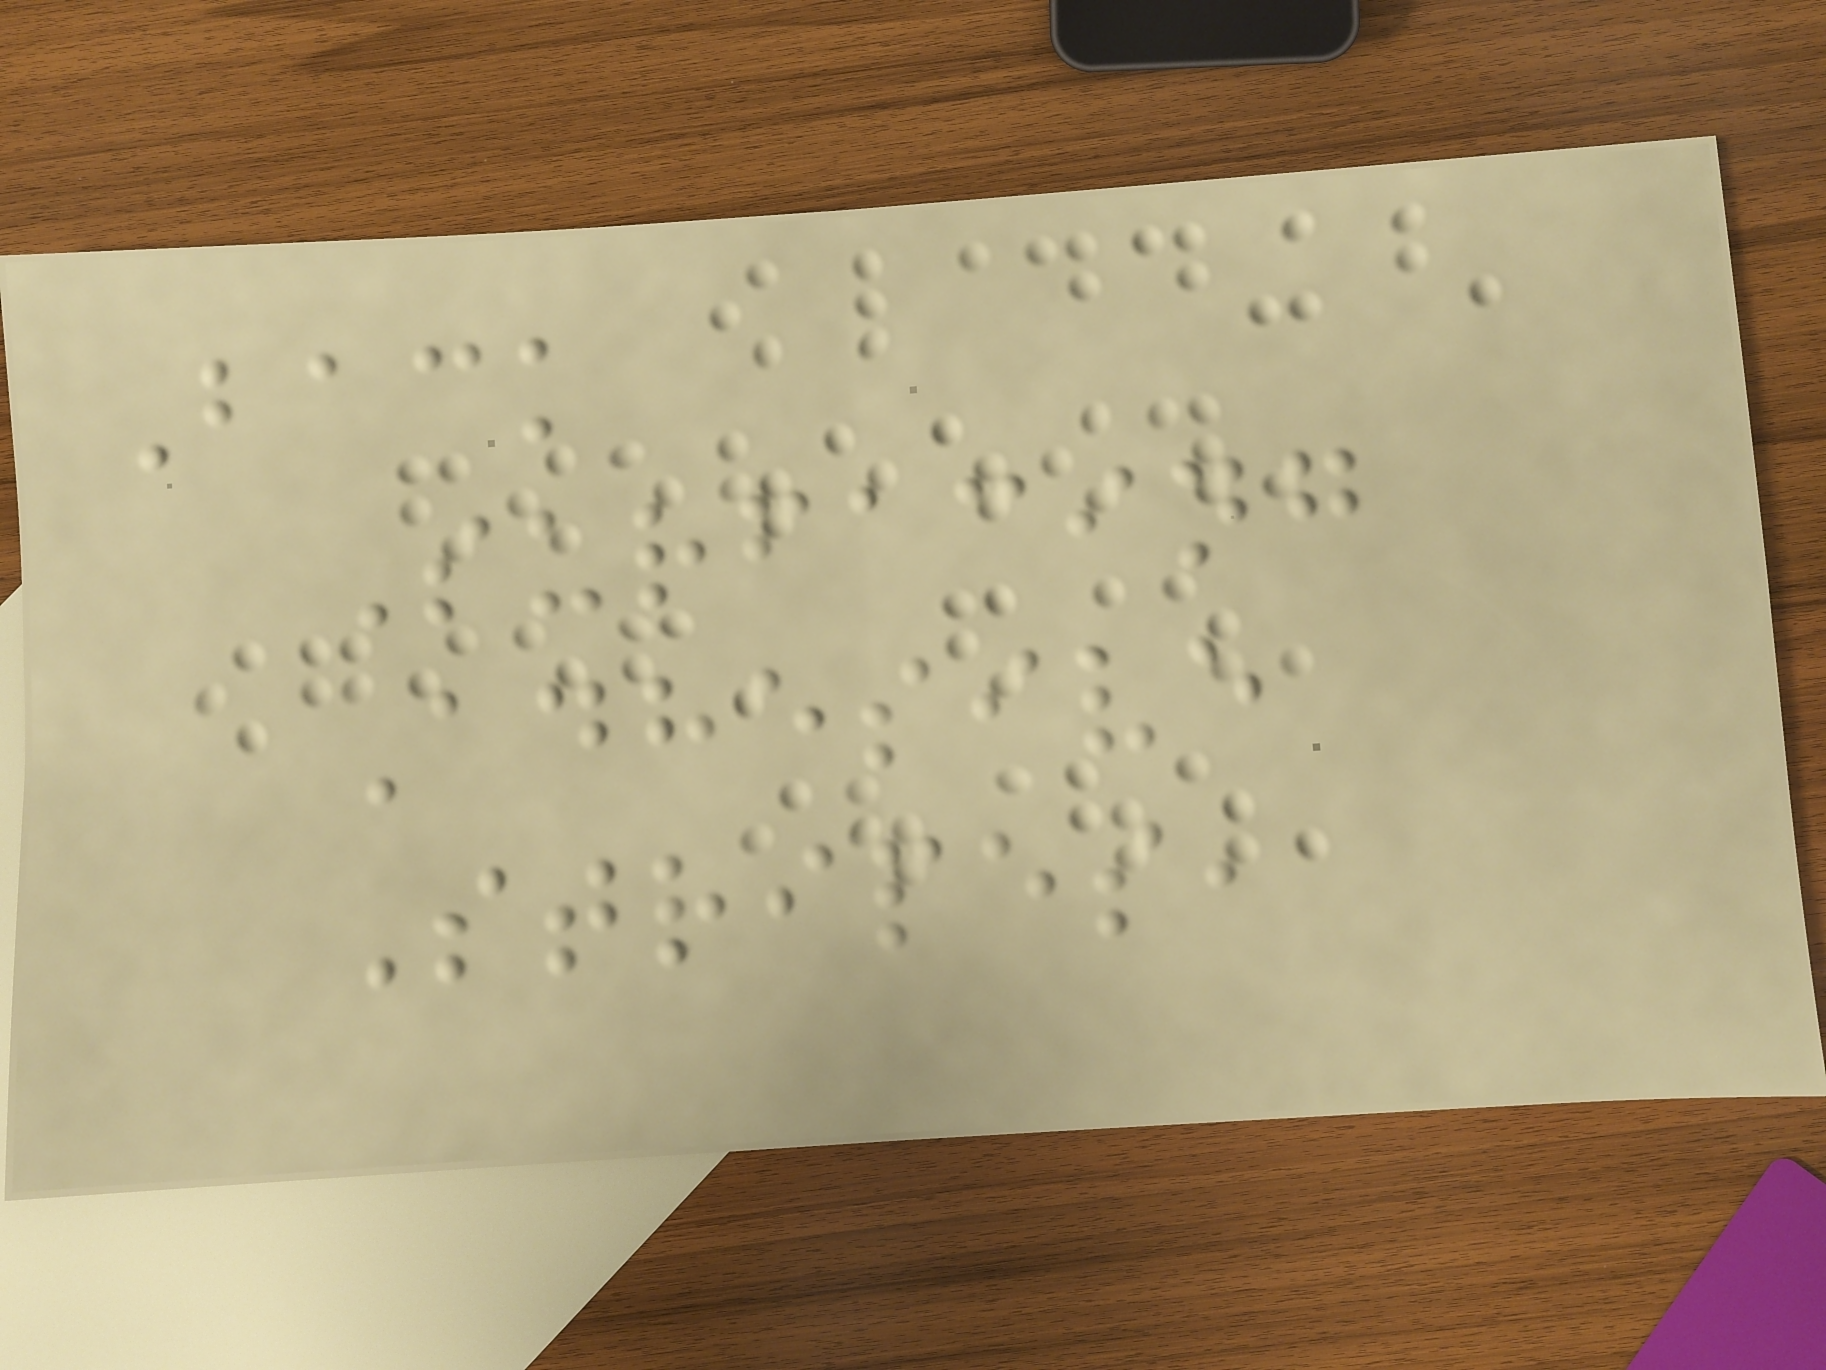Back
Surfacing
Adhesive
Stripes,
